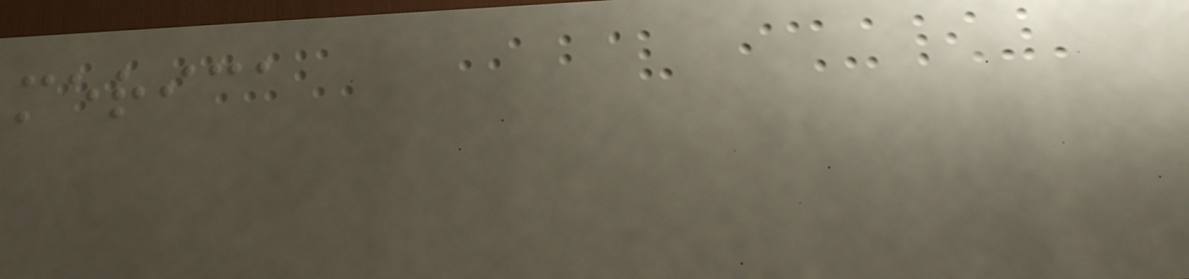merica
